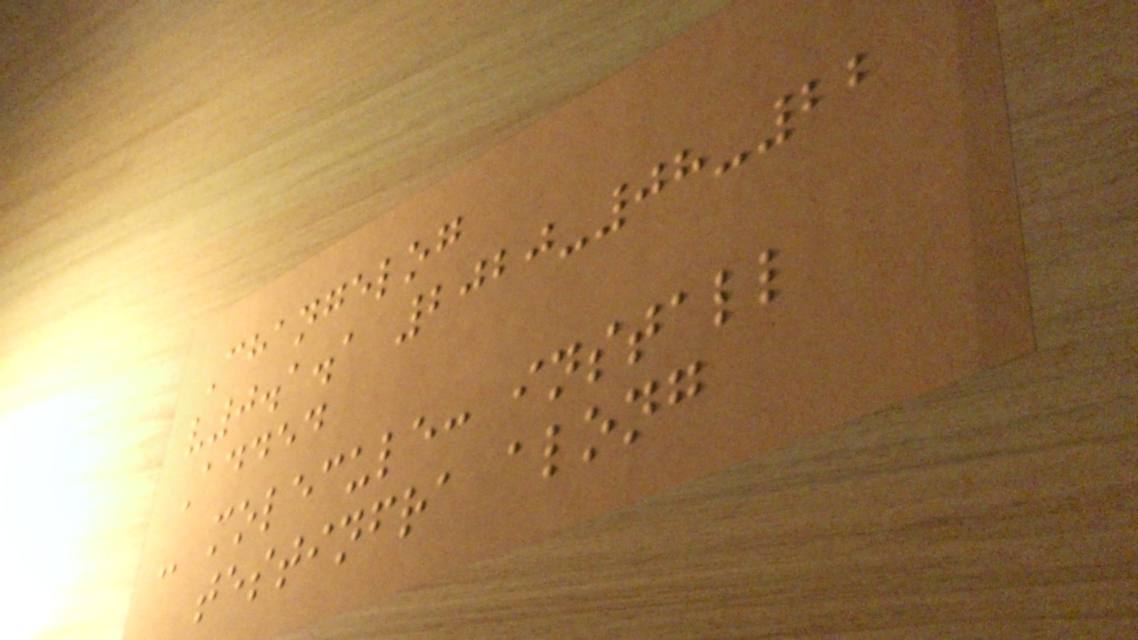Changelog
v0.1.1 2020-08-22
Added
- molecule: install
testinfra along
